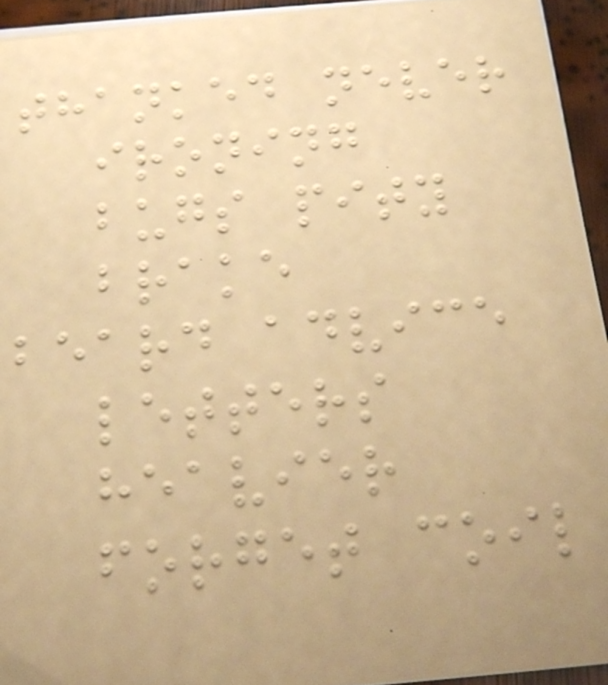thanked never
ironing
bugs pity
brake
beard advice
letters
heavier
forget coil
